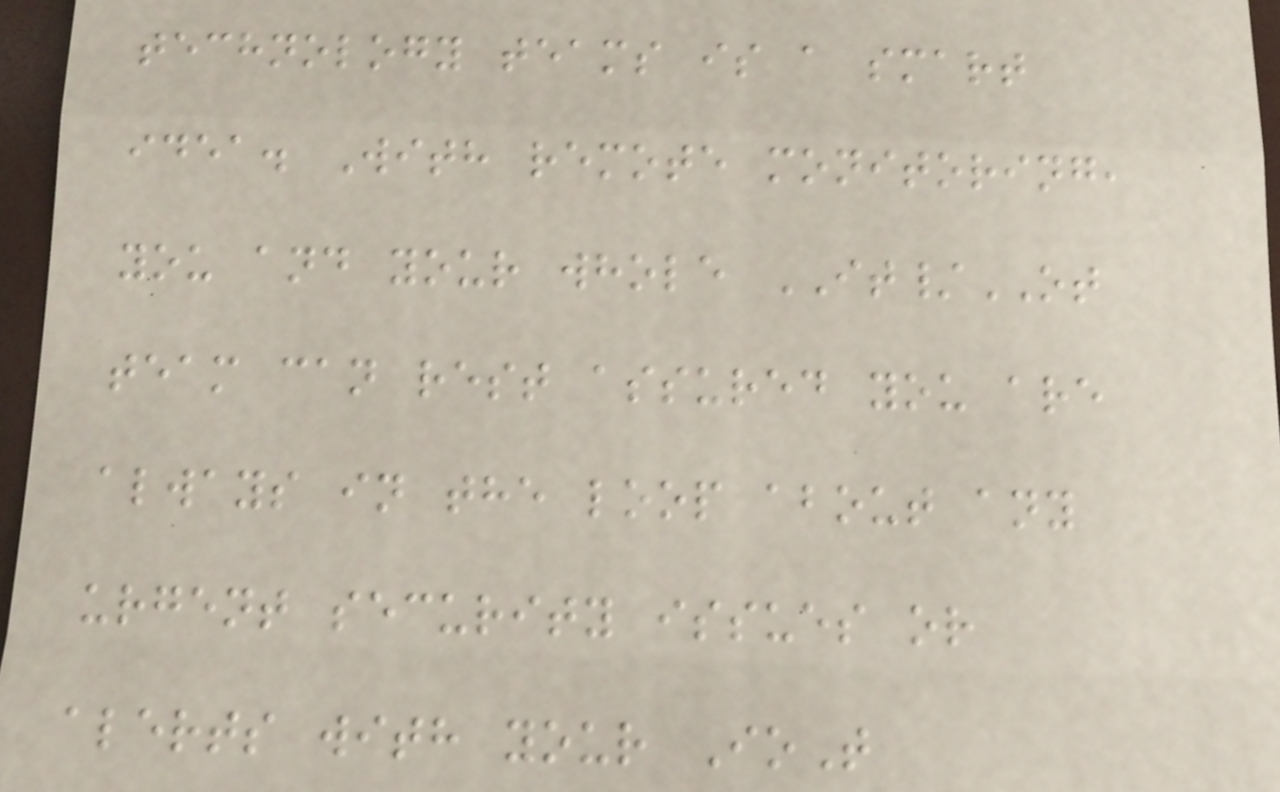technology teams is a smart
idea. With remote monitoring,
you and your whole IT/OT
team can rest assured you are
always in the loop about any
urgent security issues or
alerts with your IoT
